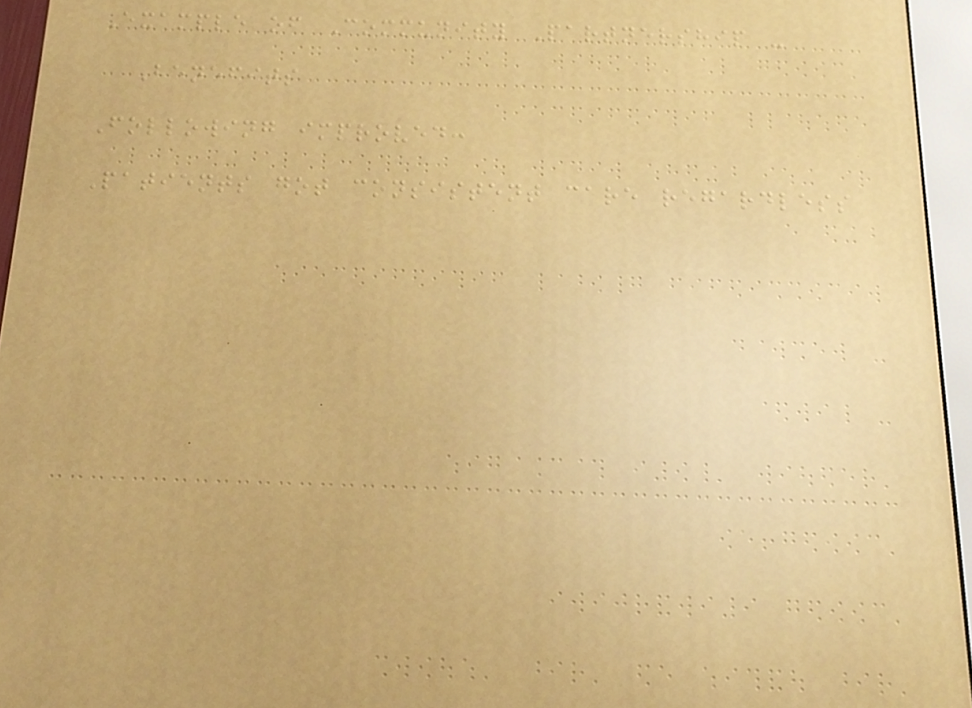Example of Community Partnership -
Benefits
Following improved:
Patients got consistent care regardless
